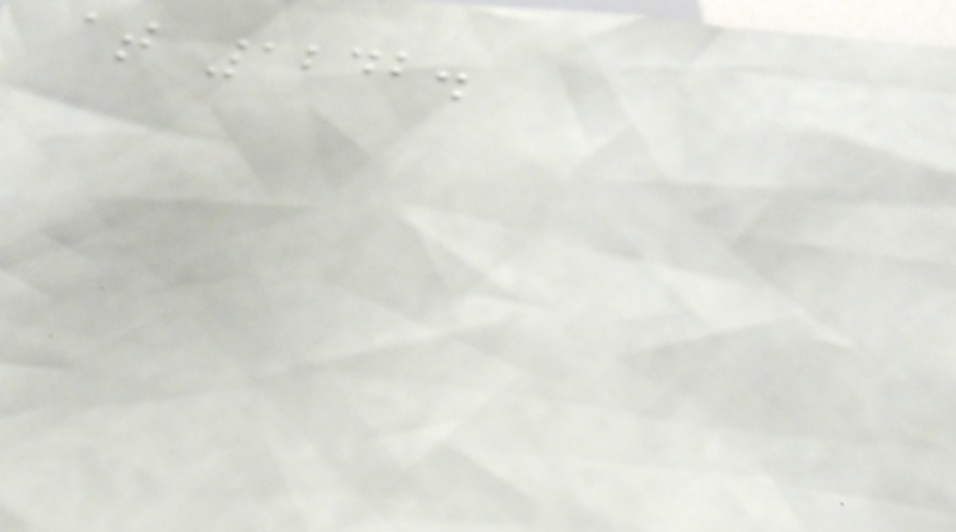at 1242.
